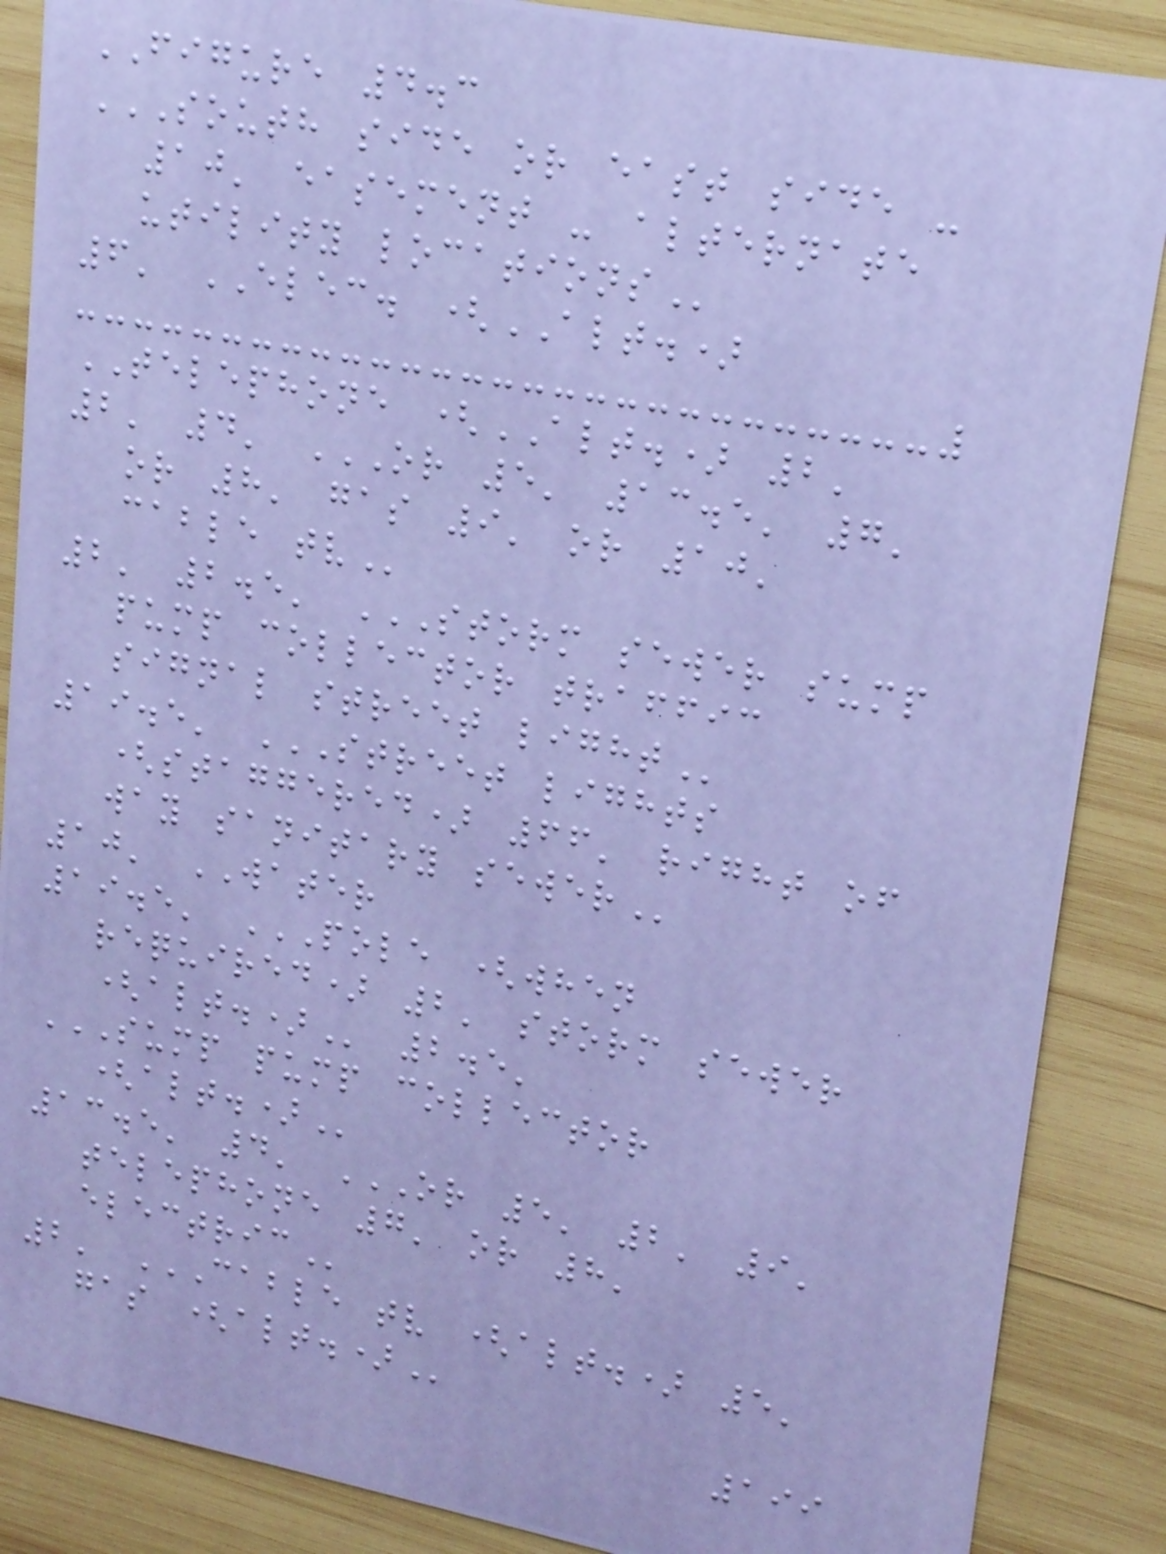FIGURE 4.3
SOUTH SIDE OR EAST SIDE -
10' EASEMENT - ALTERNATE
UTILITY LOCATIONS
6' ELEC. (ALT.)
TELEPHONE (ALT.) 2'
2' 4' OR 5' 13.5' 7'
OR 8' GAS 9' OR 10'
CABLE TV
2' 2.5' STORM SEWER SUMP
PUMP COLLECTOR TRAFFIC
SIGNAL STREET LIGHT
19.5' STREET LIGHTS
(STAGGERED) 66' RIGHT OF
WAY SANITARY SEWER
10' WATER
19.5' POLE (WHEN
REQUIRED) 2' STORM SEWER
(ALT.) 2.5'
SUMP PUMP COLLECTOR
(ALT.)
13.5' 4' OR 5' 2' 9'
TELEPHONE 7' OR 8'
ELECTRIC
2' CABLE TV (ALT.) 5'
GAS (ALT.)
199
